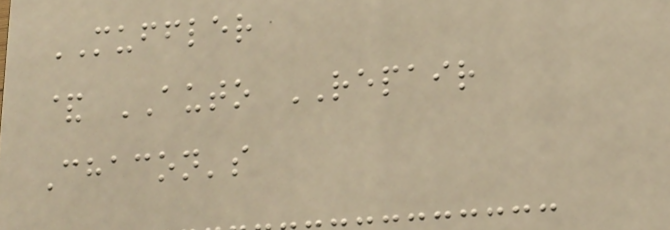MUFFLER
& AUTO REPAIR
Chacon's
